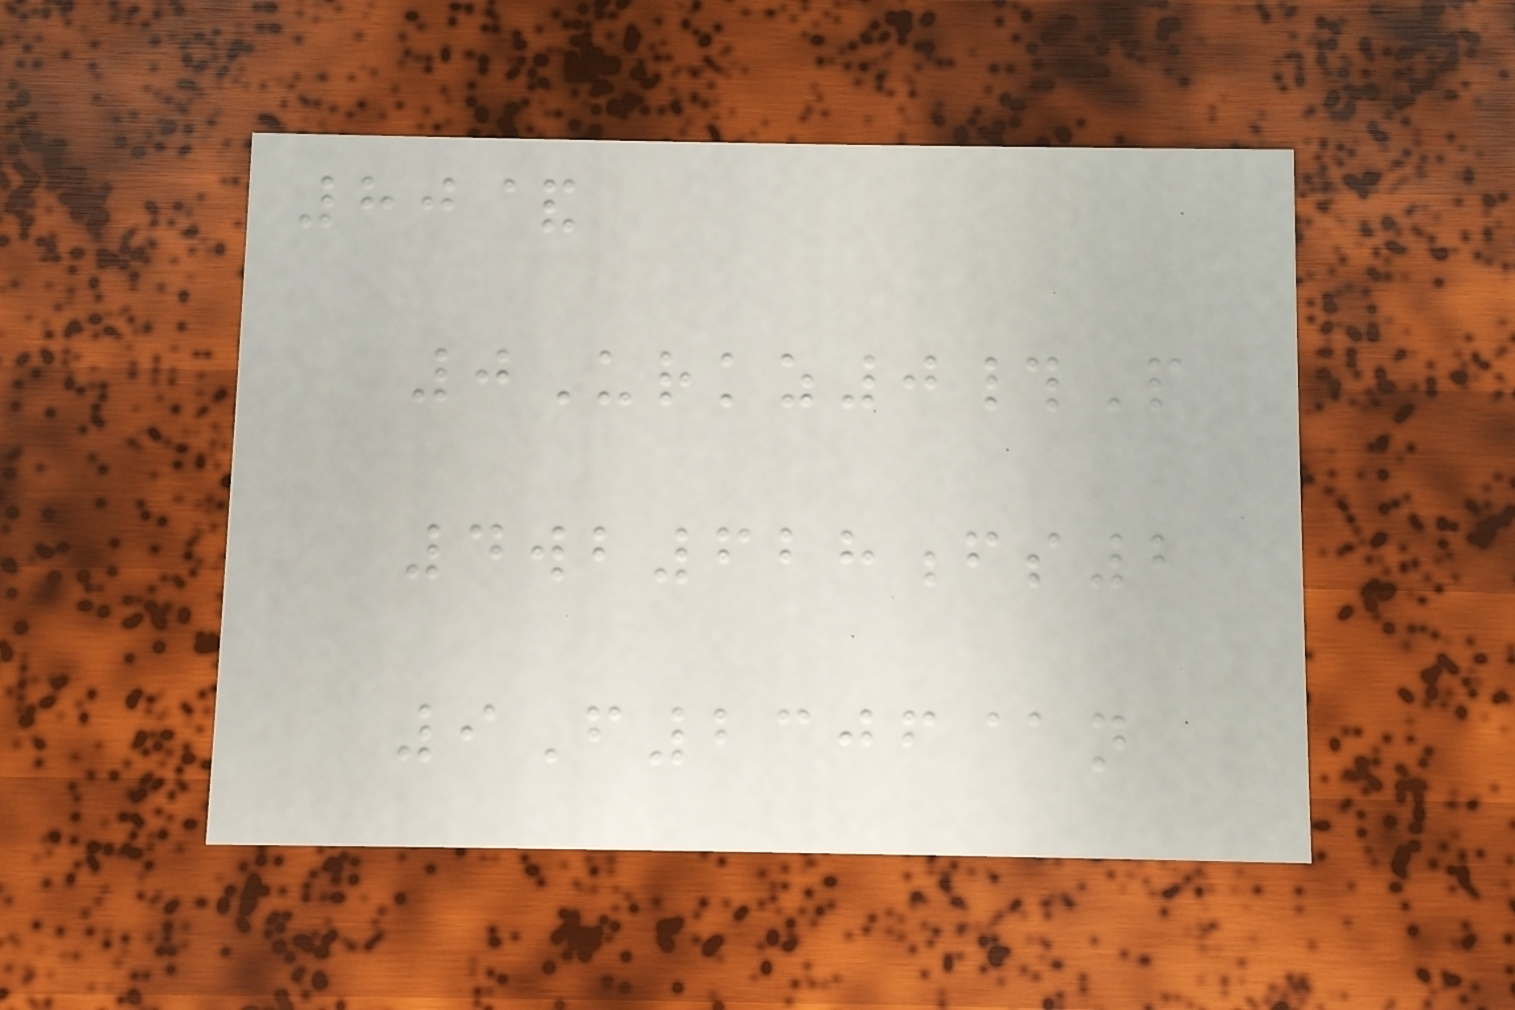80&
0Urkz0#P
4wb628fs2
9F2306@n
